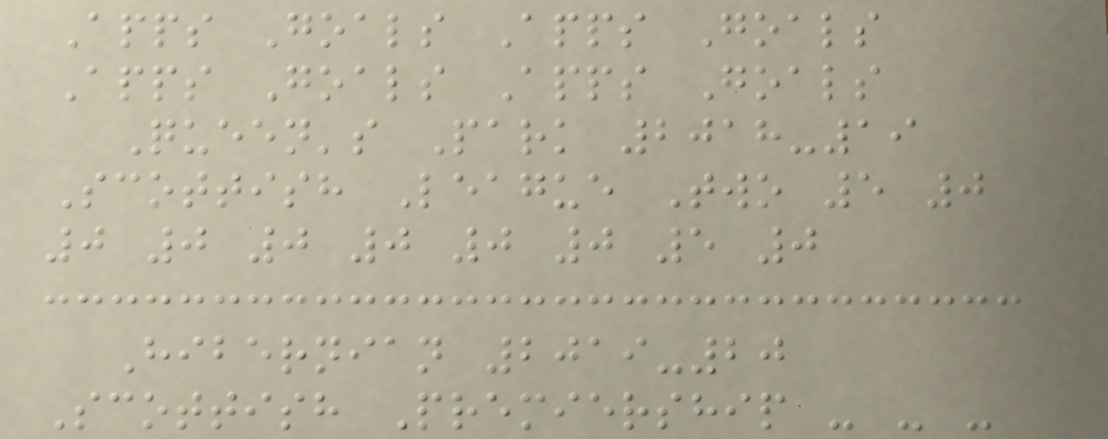Apps Goals Apps Goals
Apps Goals Apps Goals
Queen's Park 2018-19
Scottish League Two 5 0
0 0 0 0 0 0 5 0
Hibernian 2019-20
Scottish Premiership - - -
